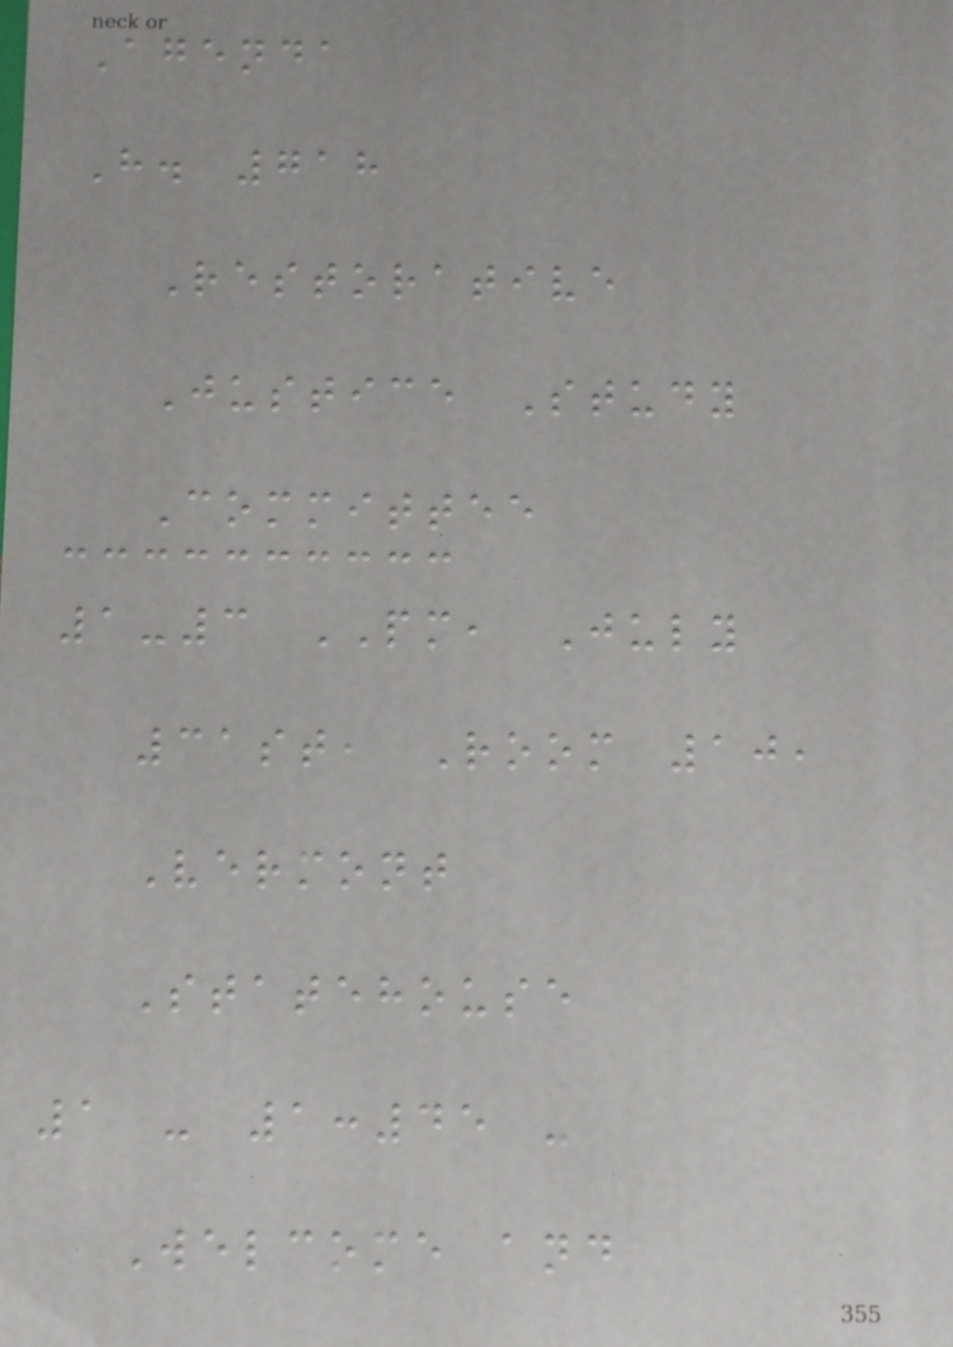Agenda
H. 718
Restorative
Justice Study
Committee
1-3 PM, July
31st, Room 10,
Vermont
Statehouse
1 - 1:45 -
Welcome and
